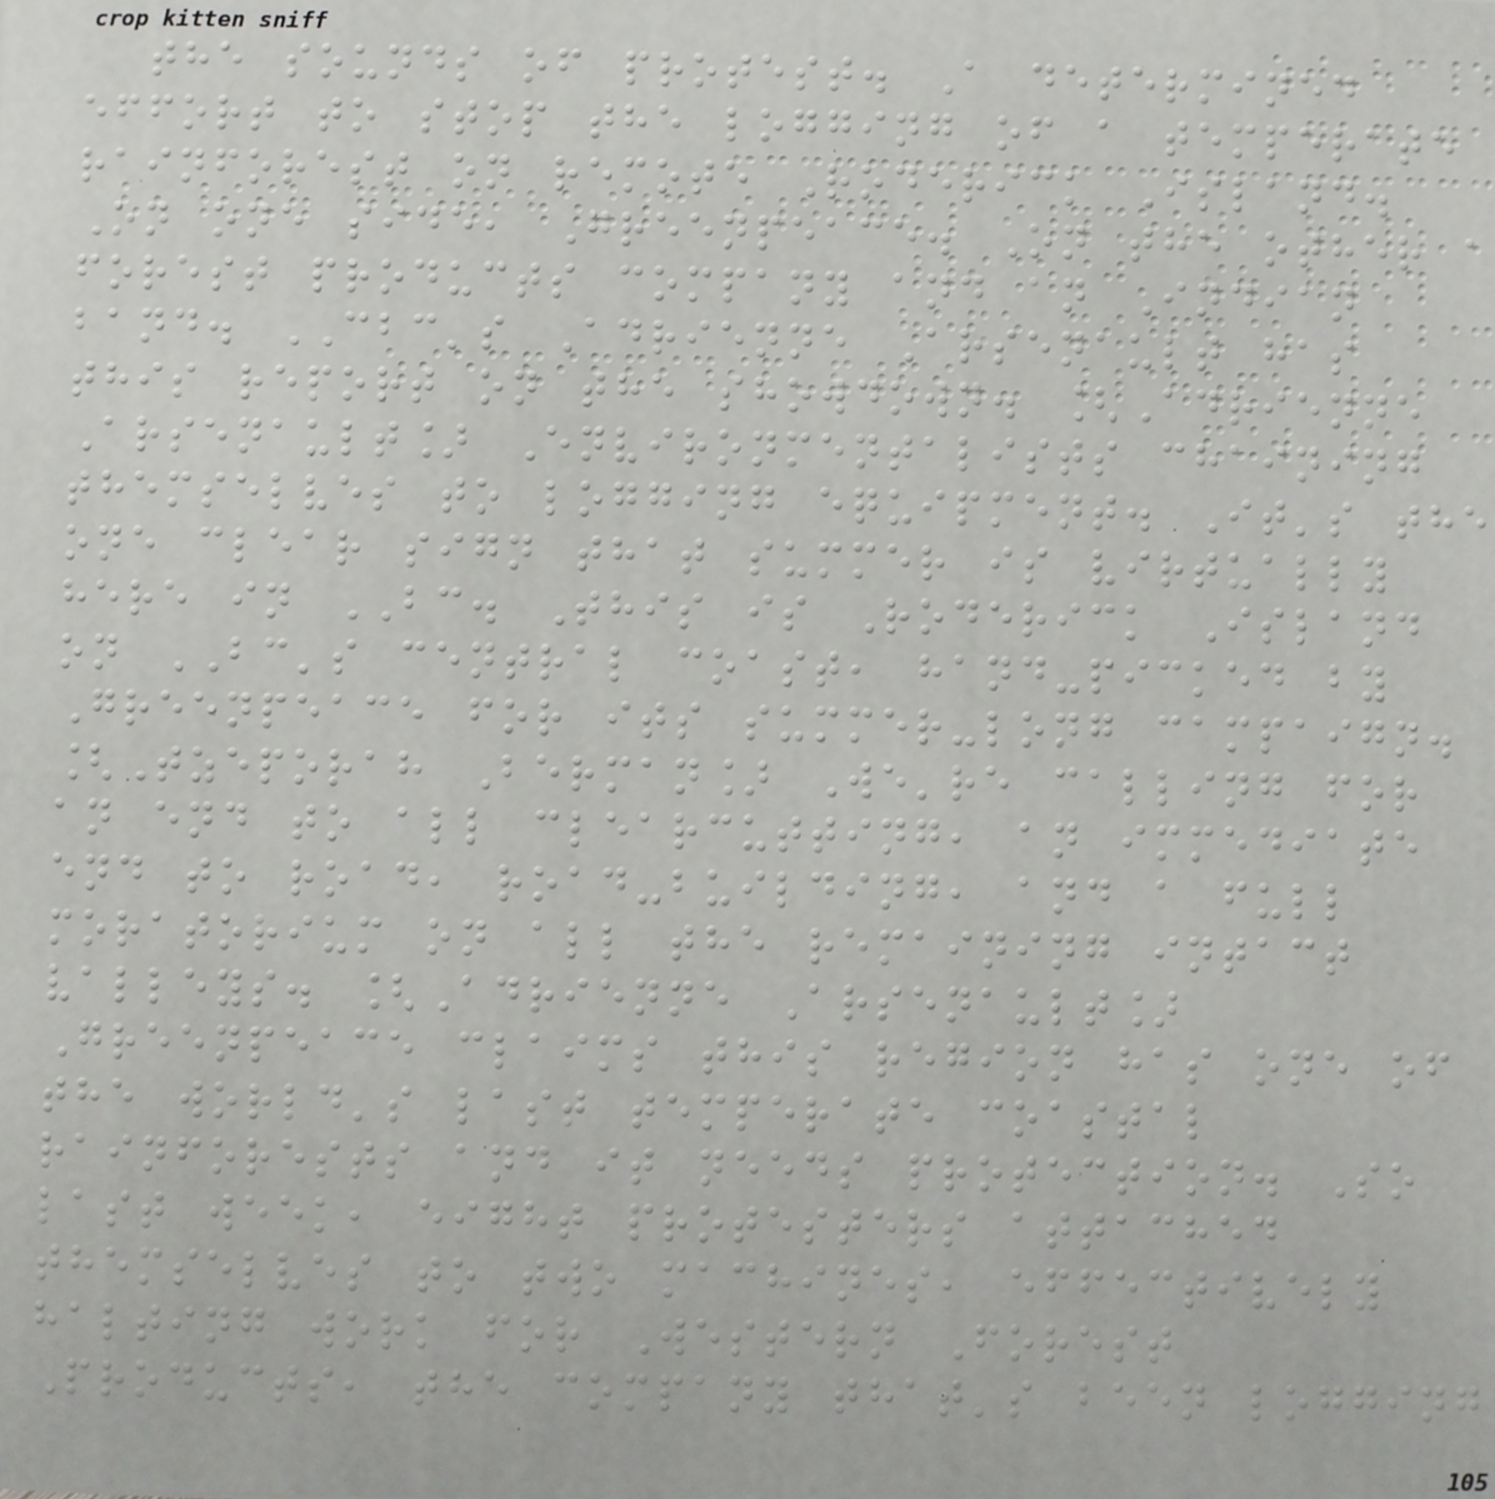the sounds of protest. A determined
effort to stop the logging of a temperate
rainforest on remote Roderick Island.
On one side, Greenpeace. On the other a
forest products company and an Indian
band. CBC's Adrienne Arsenault has
this report on the showdown. [Adrienne
Arsenault] Environmentalists chaining
themselves to logging equipment. It's the
one clear sign that summer is virtually
here in BC. This is Roderick Island
on BC's central coast, hand-picked by
Greenpeace for its summer-long campaign.
[Tzeporah Berman] We're calling for
an end to all clearcutting, an immediate
end to road, road-building, and a full
moratorium on all the remaining intact
valleys. [Adrienne Arsenault]
Greenpeace claims this region has one of
the world's last temperate coastal
rainforests and it needs protection. So
last week, eight protesters attached
themselves to two machines, effectively
halting work for Western Forest
Products, the company that's been logging
